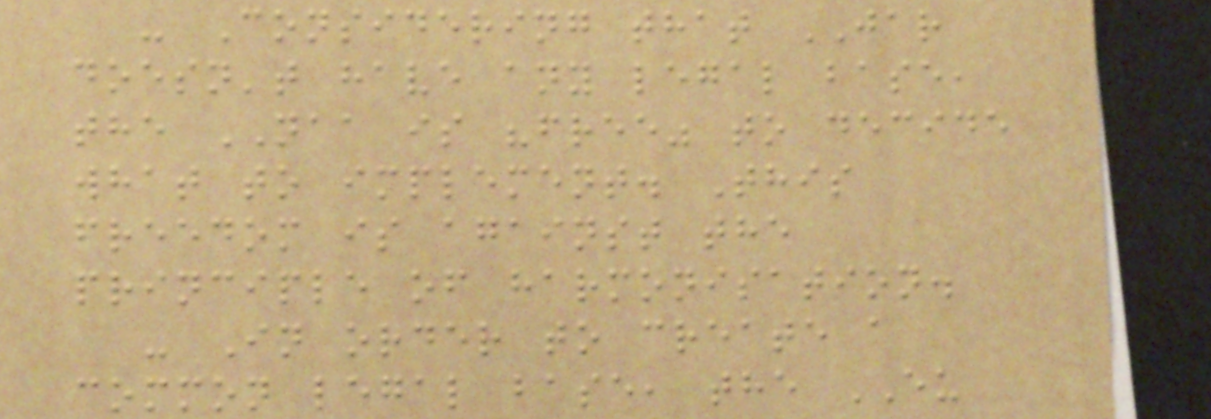- Considering that JAR
doesn't have any legal base,
the NAA is "free" to decide
what to implement. This
freedom is against the
principle of harmonisation.
- In order to create a
common legal base, the EU
